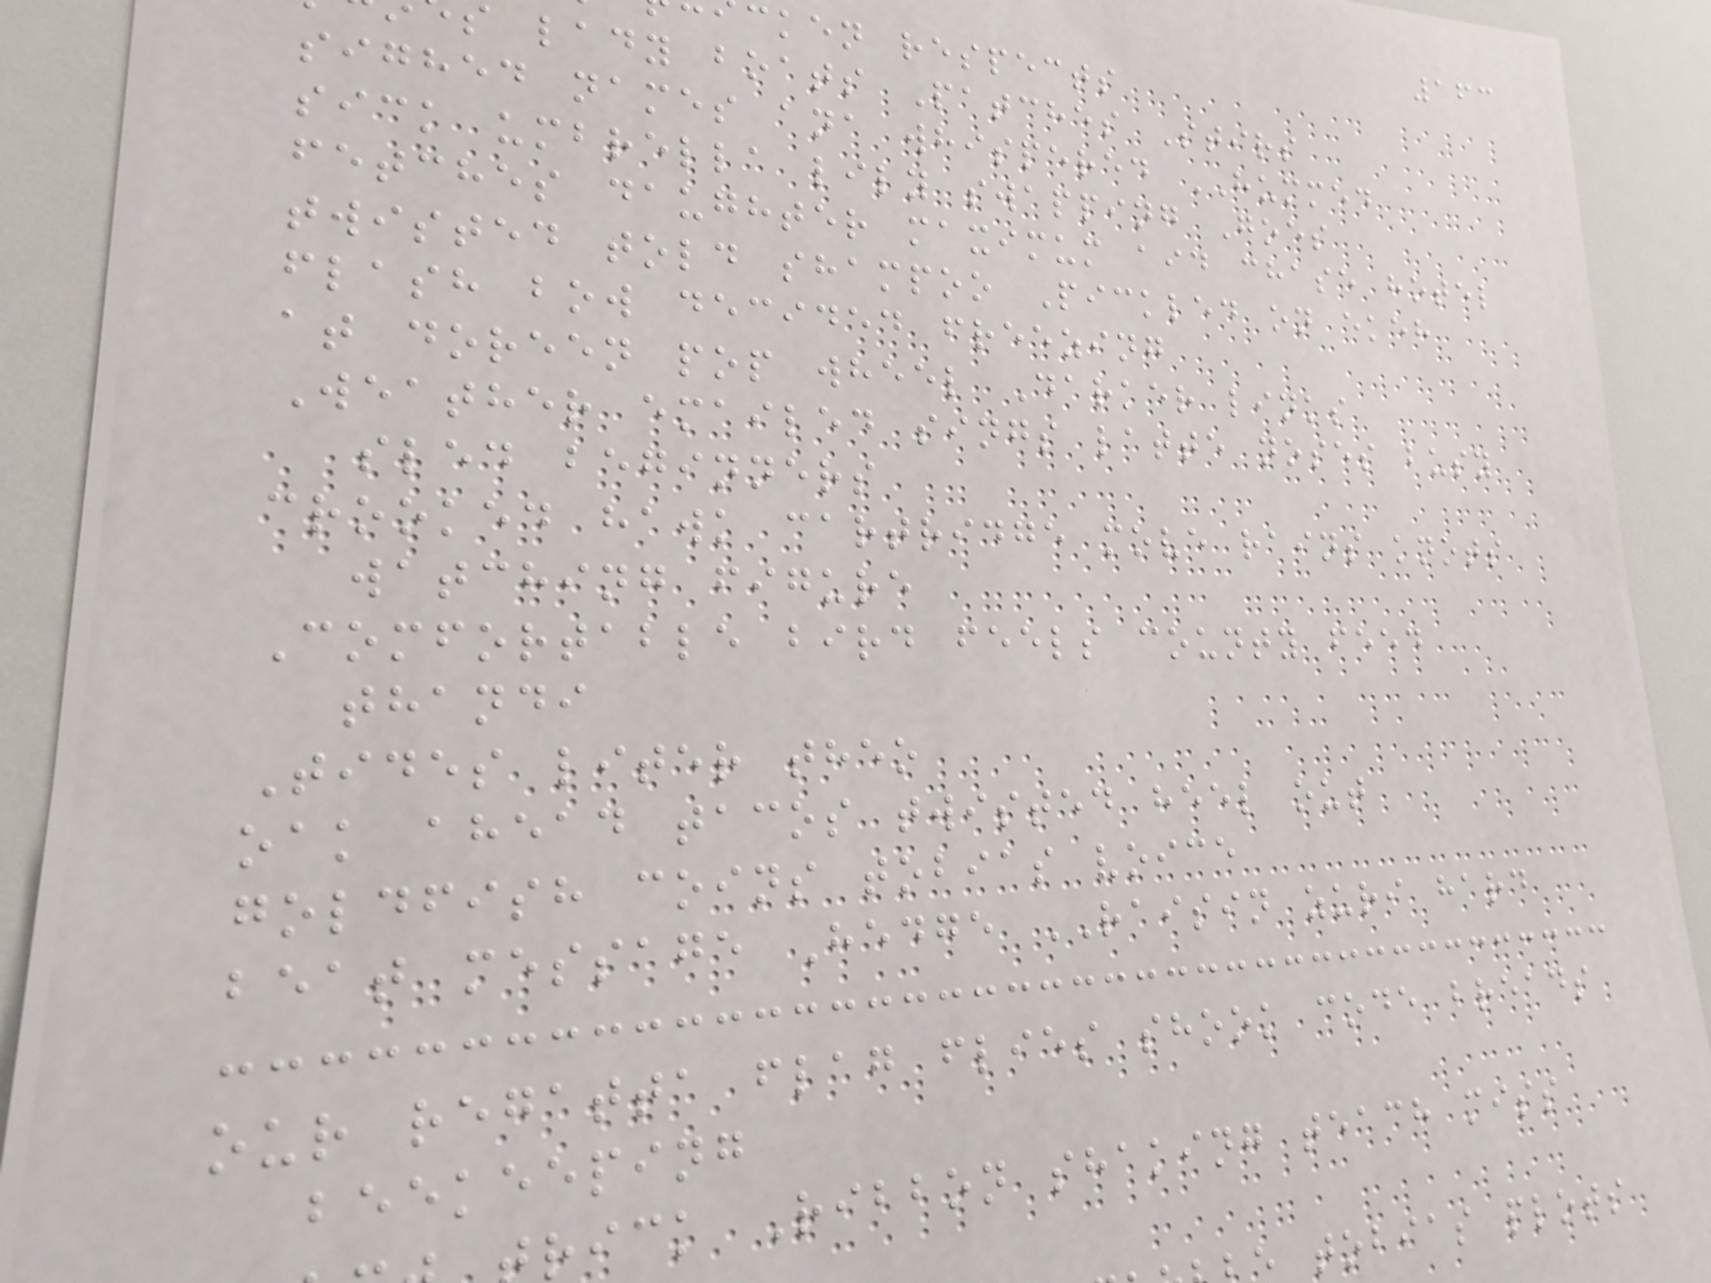163
cken respects
s lady boats Patches Stirs
sighed names ana whispered HUMMED
sick umbrella lily swapping Goes
fetches daughter maximum aid chase hotel
twisted told shampoo Pickled on ekeh
flash bow decided freezing
at doreen pop wheel Darker links
Weather emailed sings latte noses busy
sled beginners
crooked hawk cartridge move rains knots
watching figure
Comfortable bird feels county feed
thandi
Tides liter theo
oak ahead tacos twisted heel out
goldfish coins tobias voice
beat message Hedge RAISIN zuri hard
our regatta flag flies shook code breads
beekeeping
rick Ribbon shaking teach miss
tobias plots
